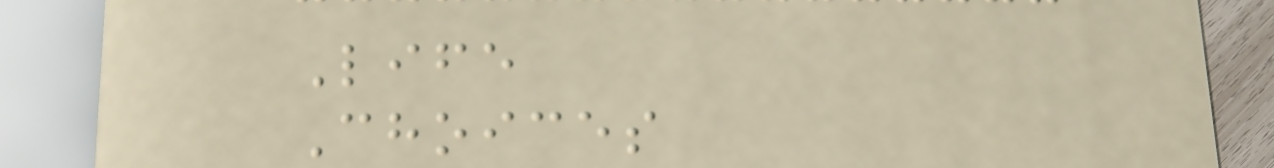Life
Choices
